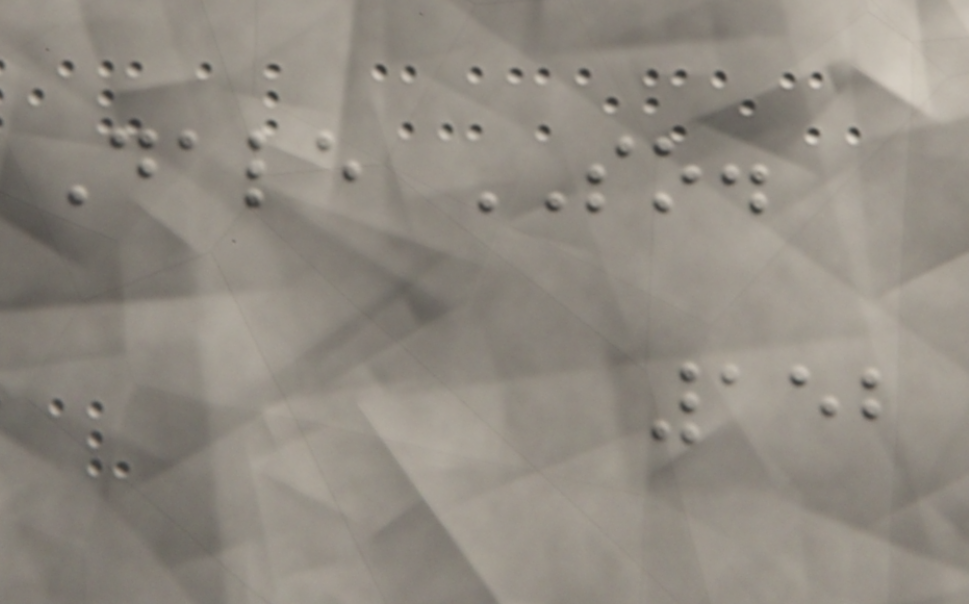Dale SO.
152
